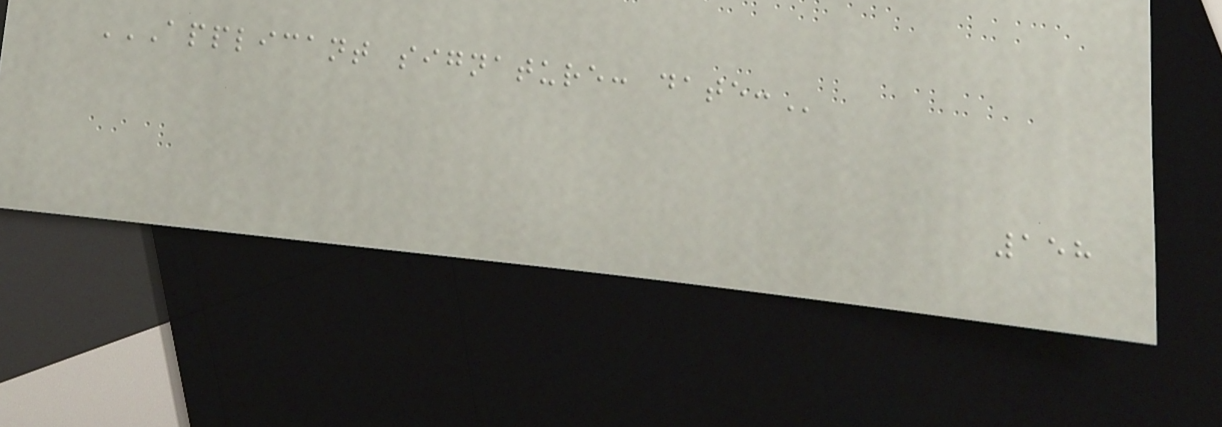APPLICANT SIGNATURE: DATE:
158
